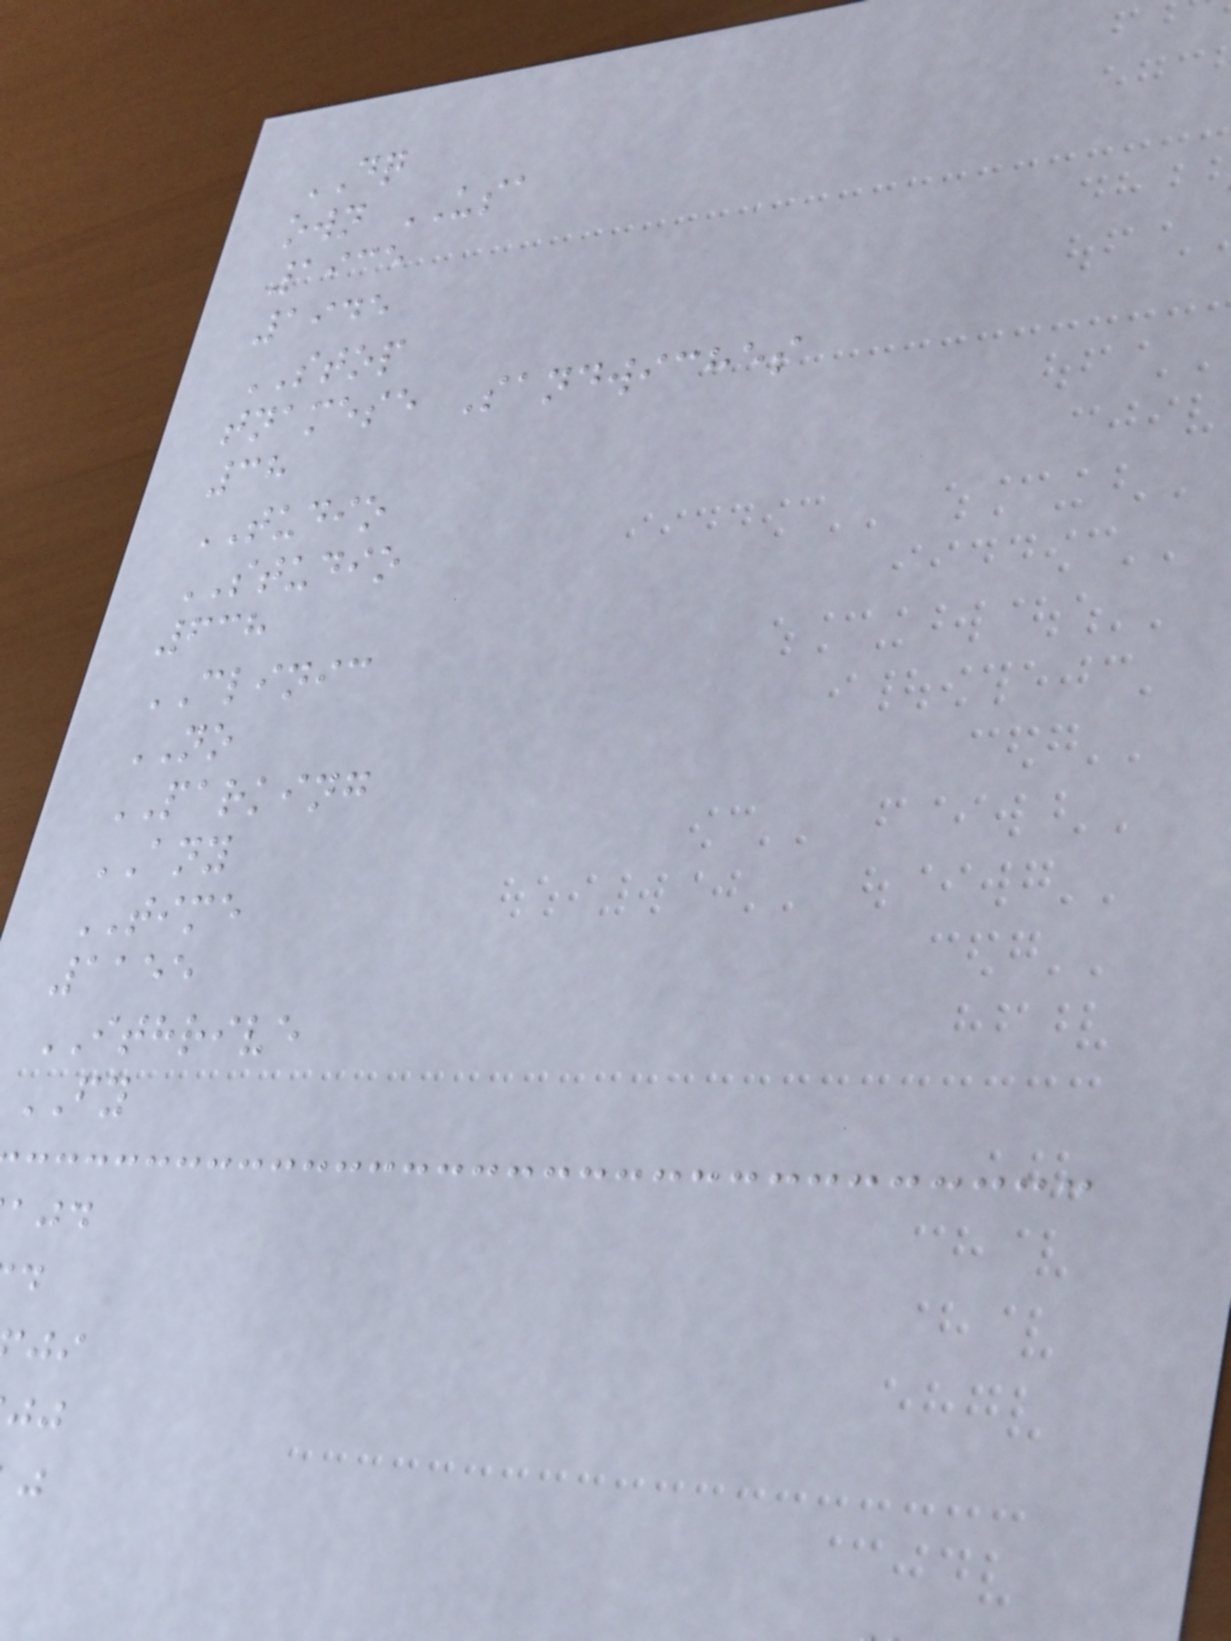DQ
own USA
1935
1945
STOP
tnamese Sandwiches
38
TUDIO
STUDIO
638
CLINIC
NO
PARKING
ANY
TIME
1155
ITHRIVE
FY
